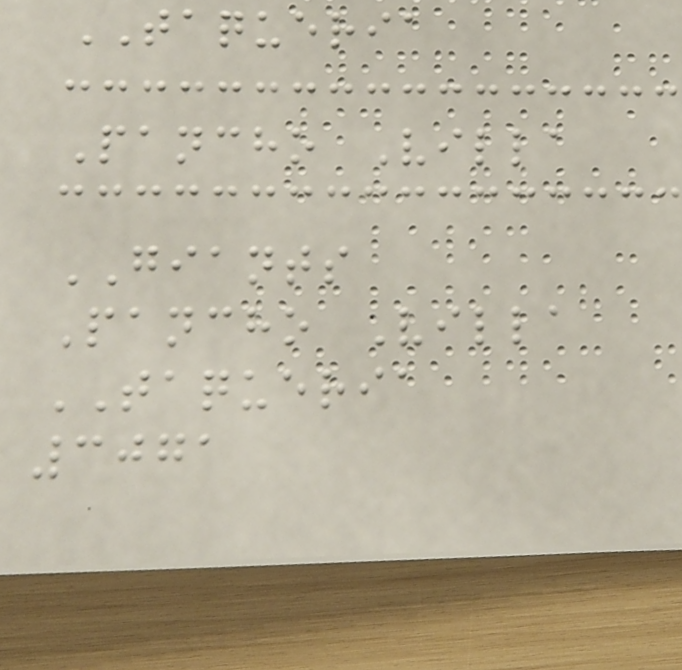TAQUERIA
Pancho Villa
GIANTS
Pancho Villa
TAQUERIA
3071
